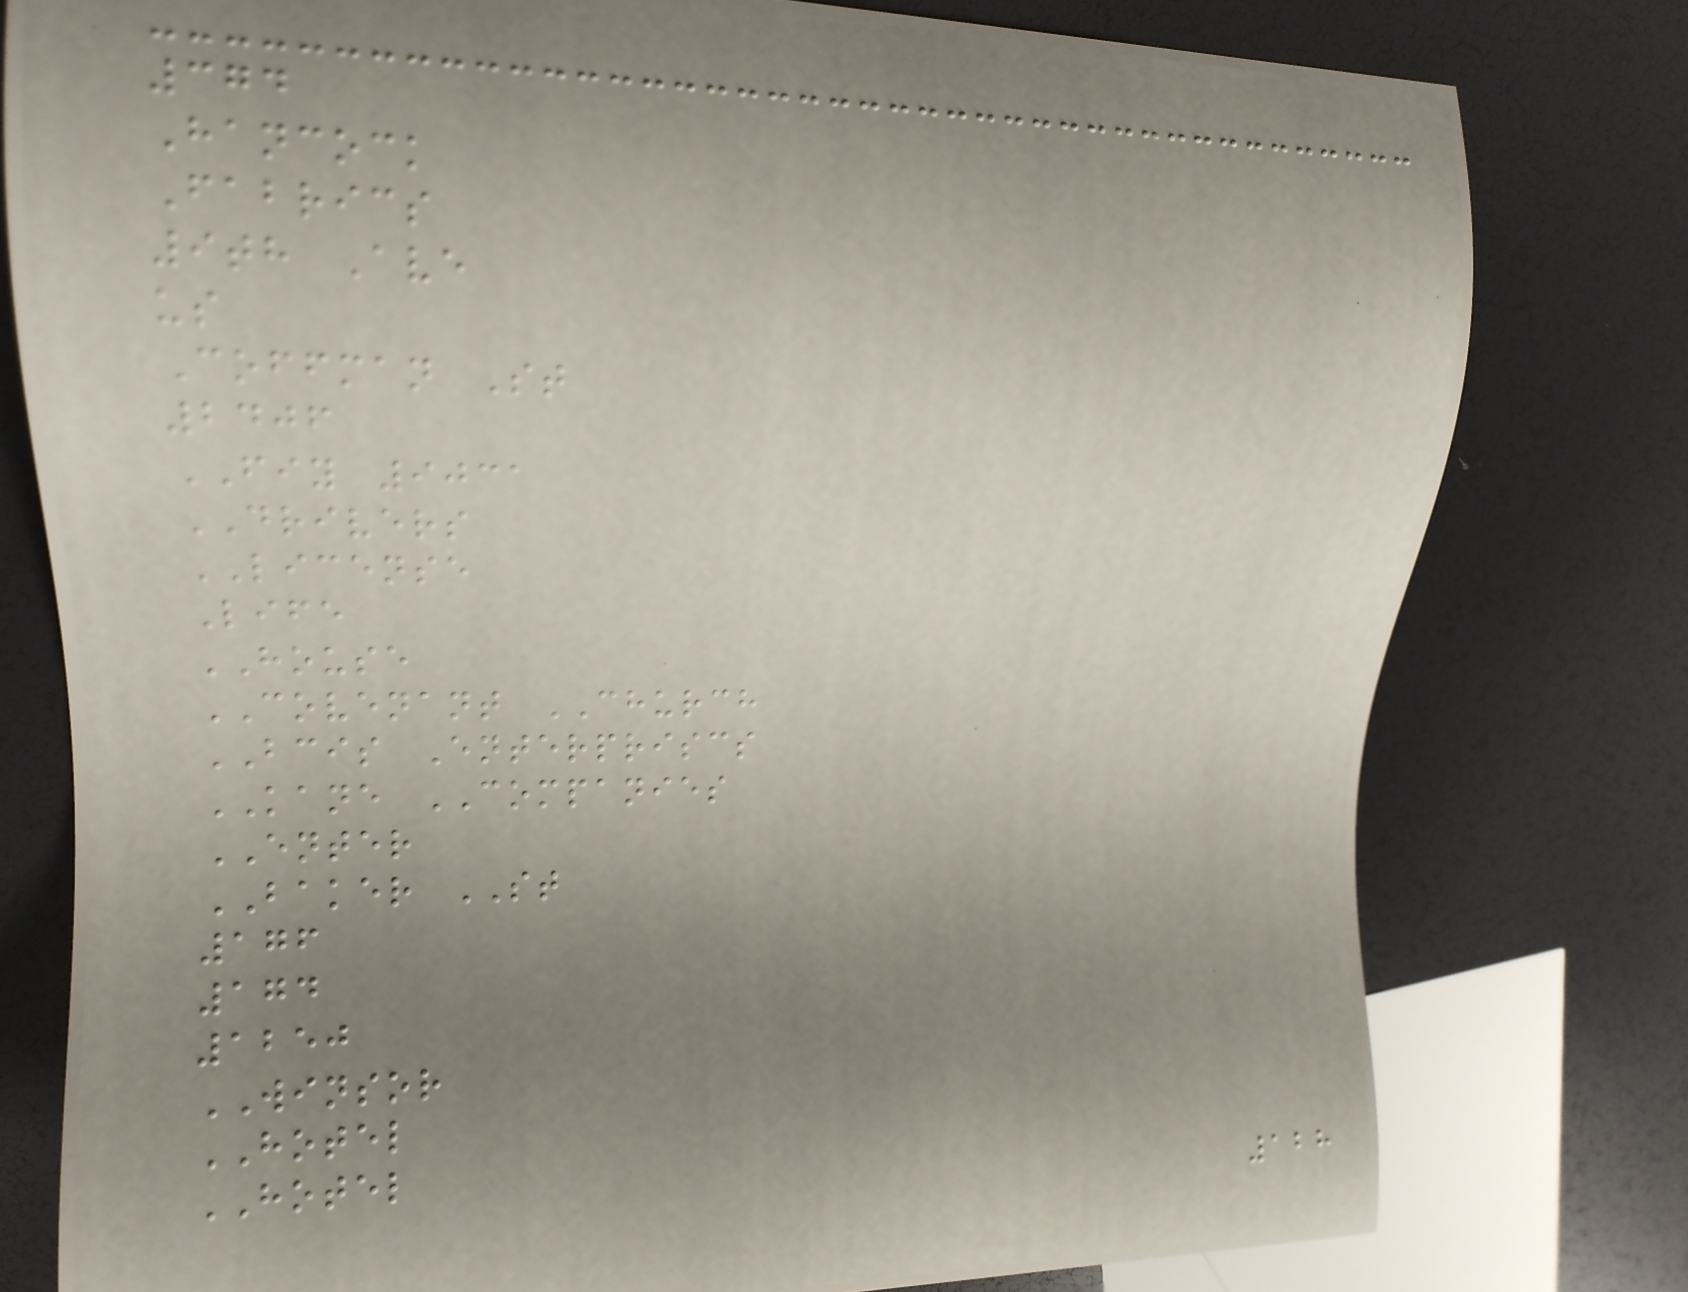374
Hancock
Fabrics
9th Ave
us
Coffman St
2406
FIY 9031
DRIVERS
LICENSE
Life
HOUSE
COVENANT CHURCH
BCIS Enterpriscs
KANE COMPANIES
ENTER
BAKER ST
176
174
1250
WINSOR
HOTEL
HOTEL
128
